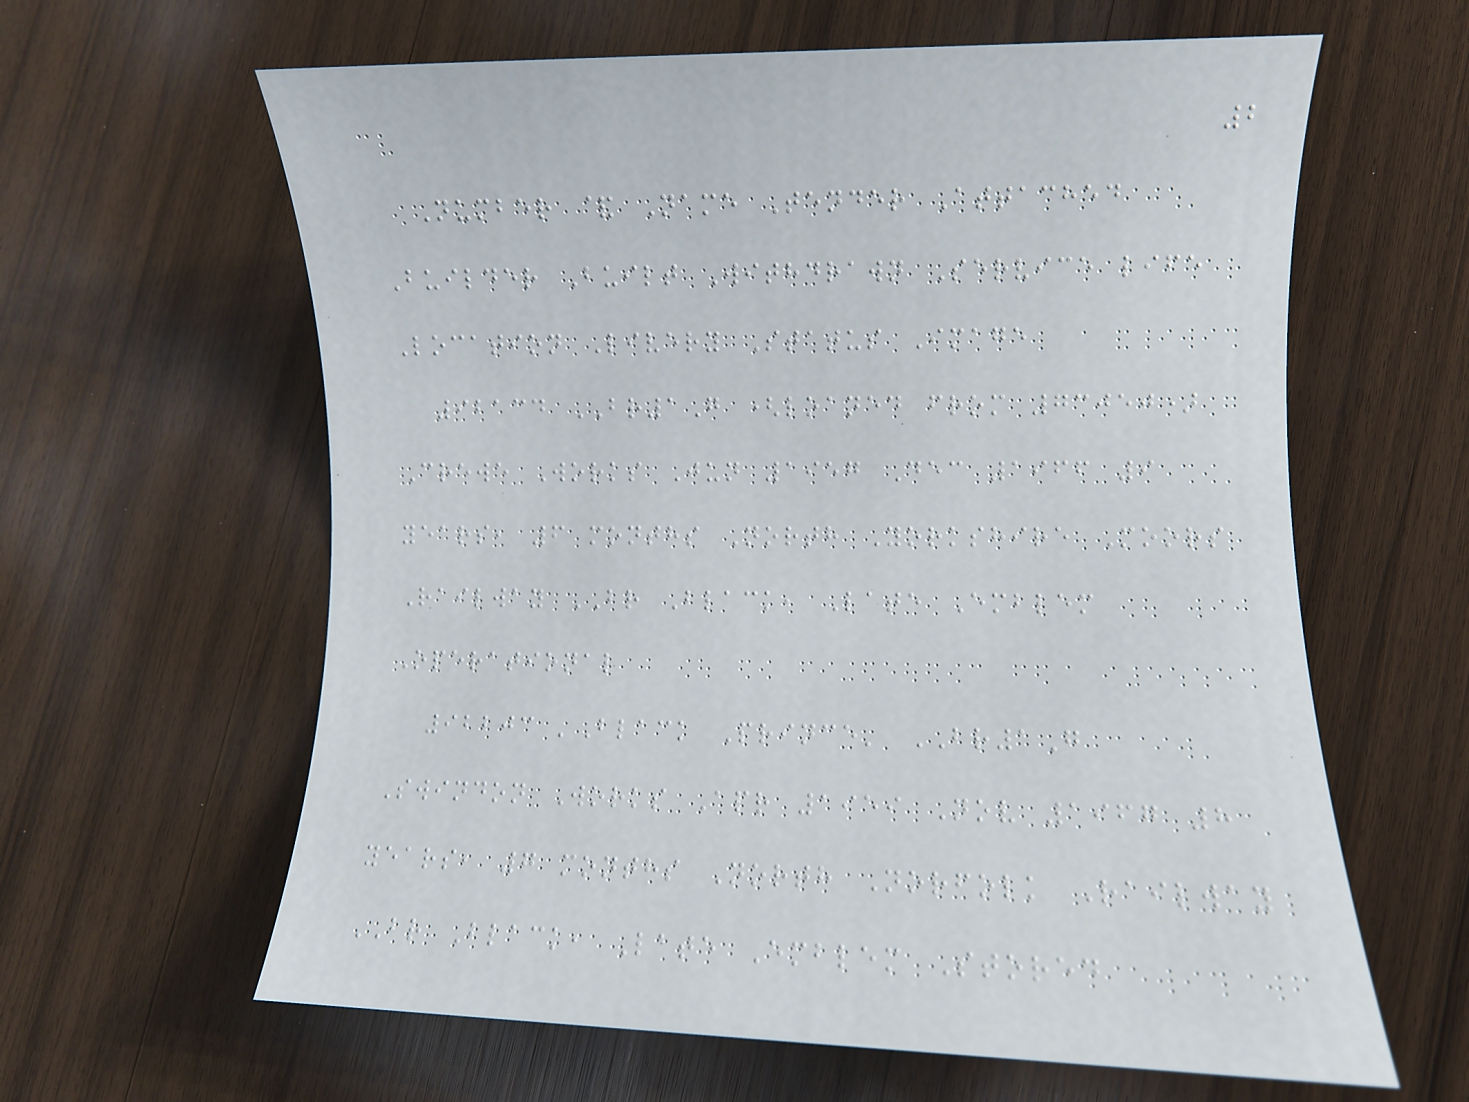2
Number & Name Tender Attached
Builder Built Withdrawn Service life
Location Livery Status Image
92134 BR1G (loaned from 73050)
Crewe Works Jun 1957 Dec 1966 9
years, 6 months North Yorkshire Moors
Railway BR Black, Late Emblem
Operational
92203 'Black Prince' BR1G
Swindon Works Apr 1959 Nov 1967 8
years, 7 months North Norfolk Railway
BR Black, Late Emblem Stored
